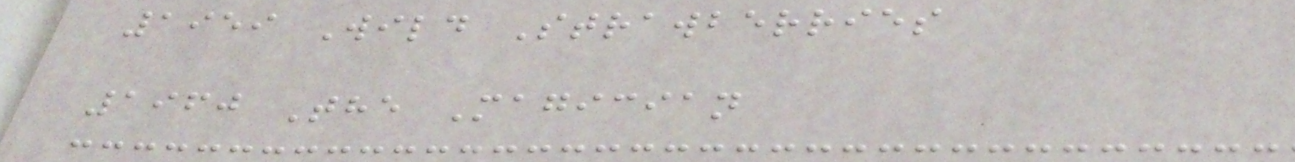1959 Wild Strawberries
1960 The Magician
